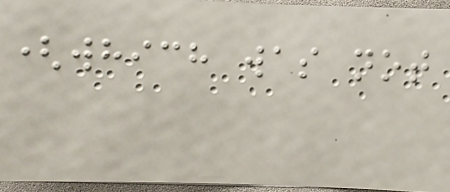(which was not
